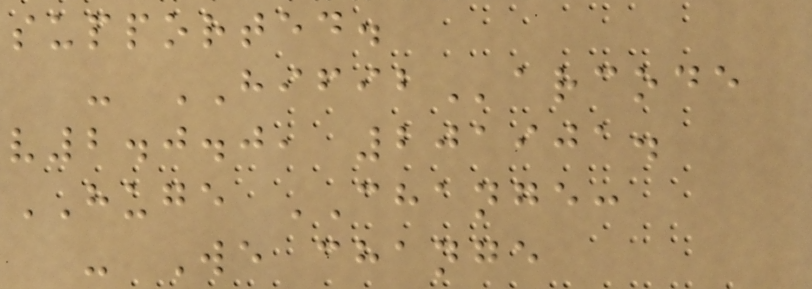supported.
- HIFIBarcode
v2.0.0, 201901.
HUGE CHANGE:
- We change
